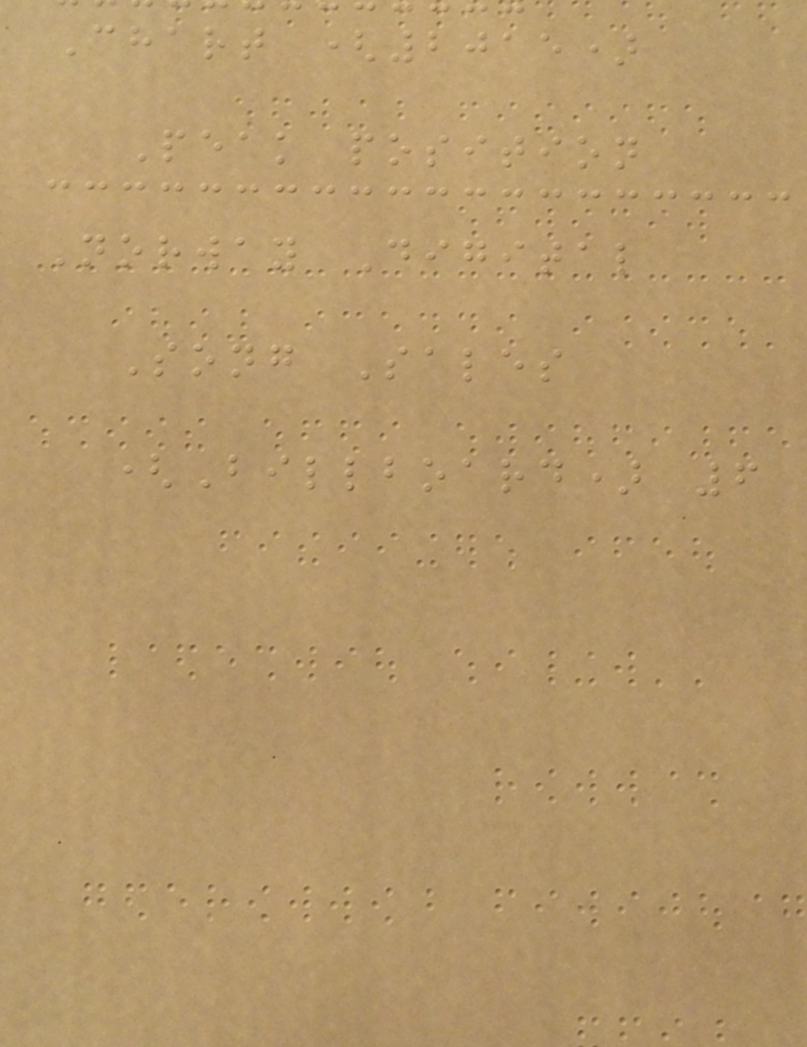Chart (2015)
Peak position
Norway Digital
Song Sales
(Billboard) 6
